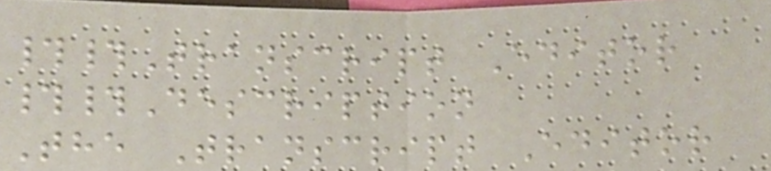##Transcript Editor
##Description
The Transcript Editor
